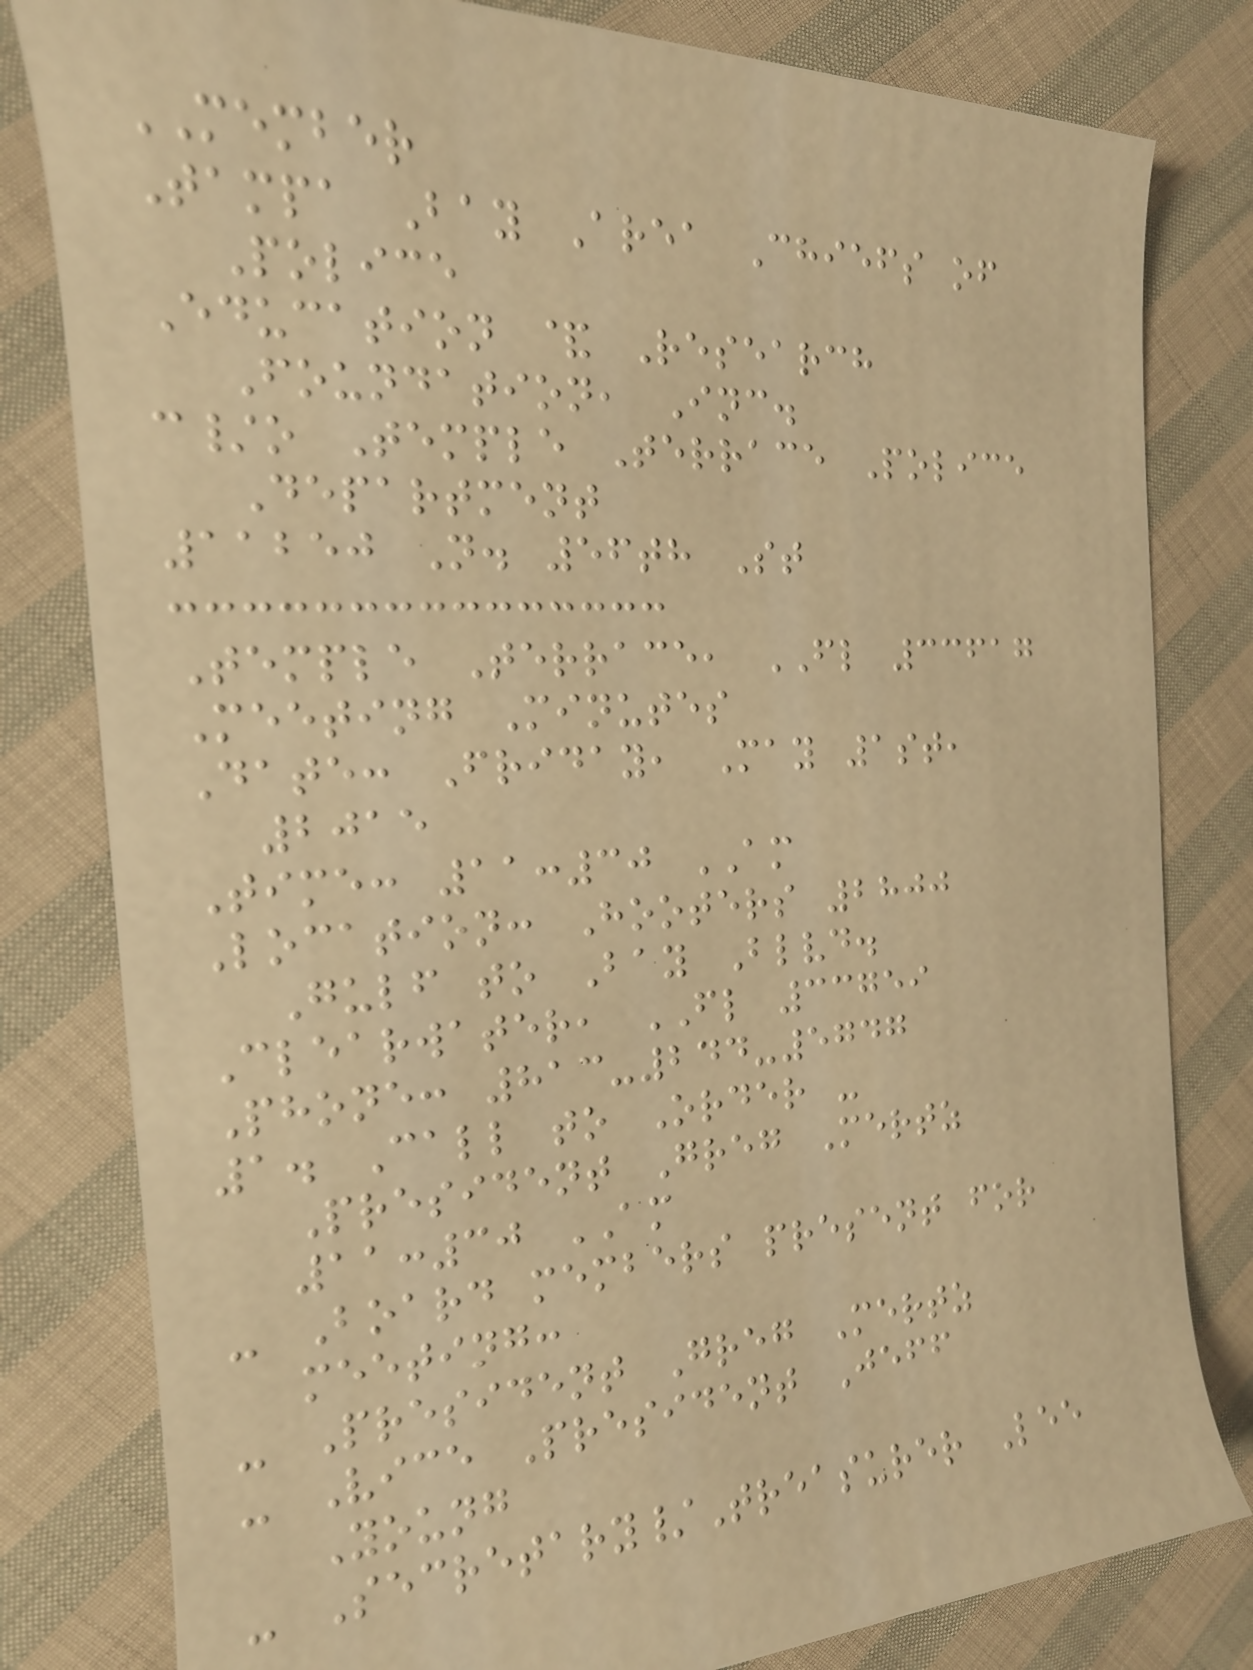MEMBER
Tampa Bay Area Chiefs of
Police
Education & Research
Foundation, Inc.
c/o Temple Terrace Police
Department
11250 N. 56th St
Temple Terrace, FL 33617
Meeting Minutes
Date: Friday, May 1st,
2015
Time: 11:30 AM
Location: Hooters 2800
Gulf to Bay Blvd.
Clearwater, FL 33759
Phone: 813-244-5747
1. Call to Order -
President Greg Mertz
11:30 AM
- Board members present for
meeting:
- President Greg Mertz
- Vice President Jeff
Young
- Secretary/Treasurer Lee
